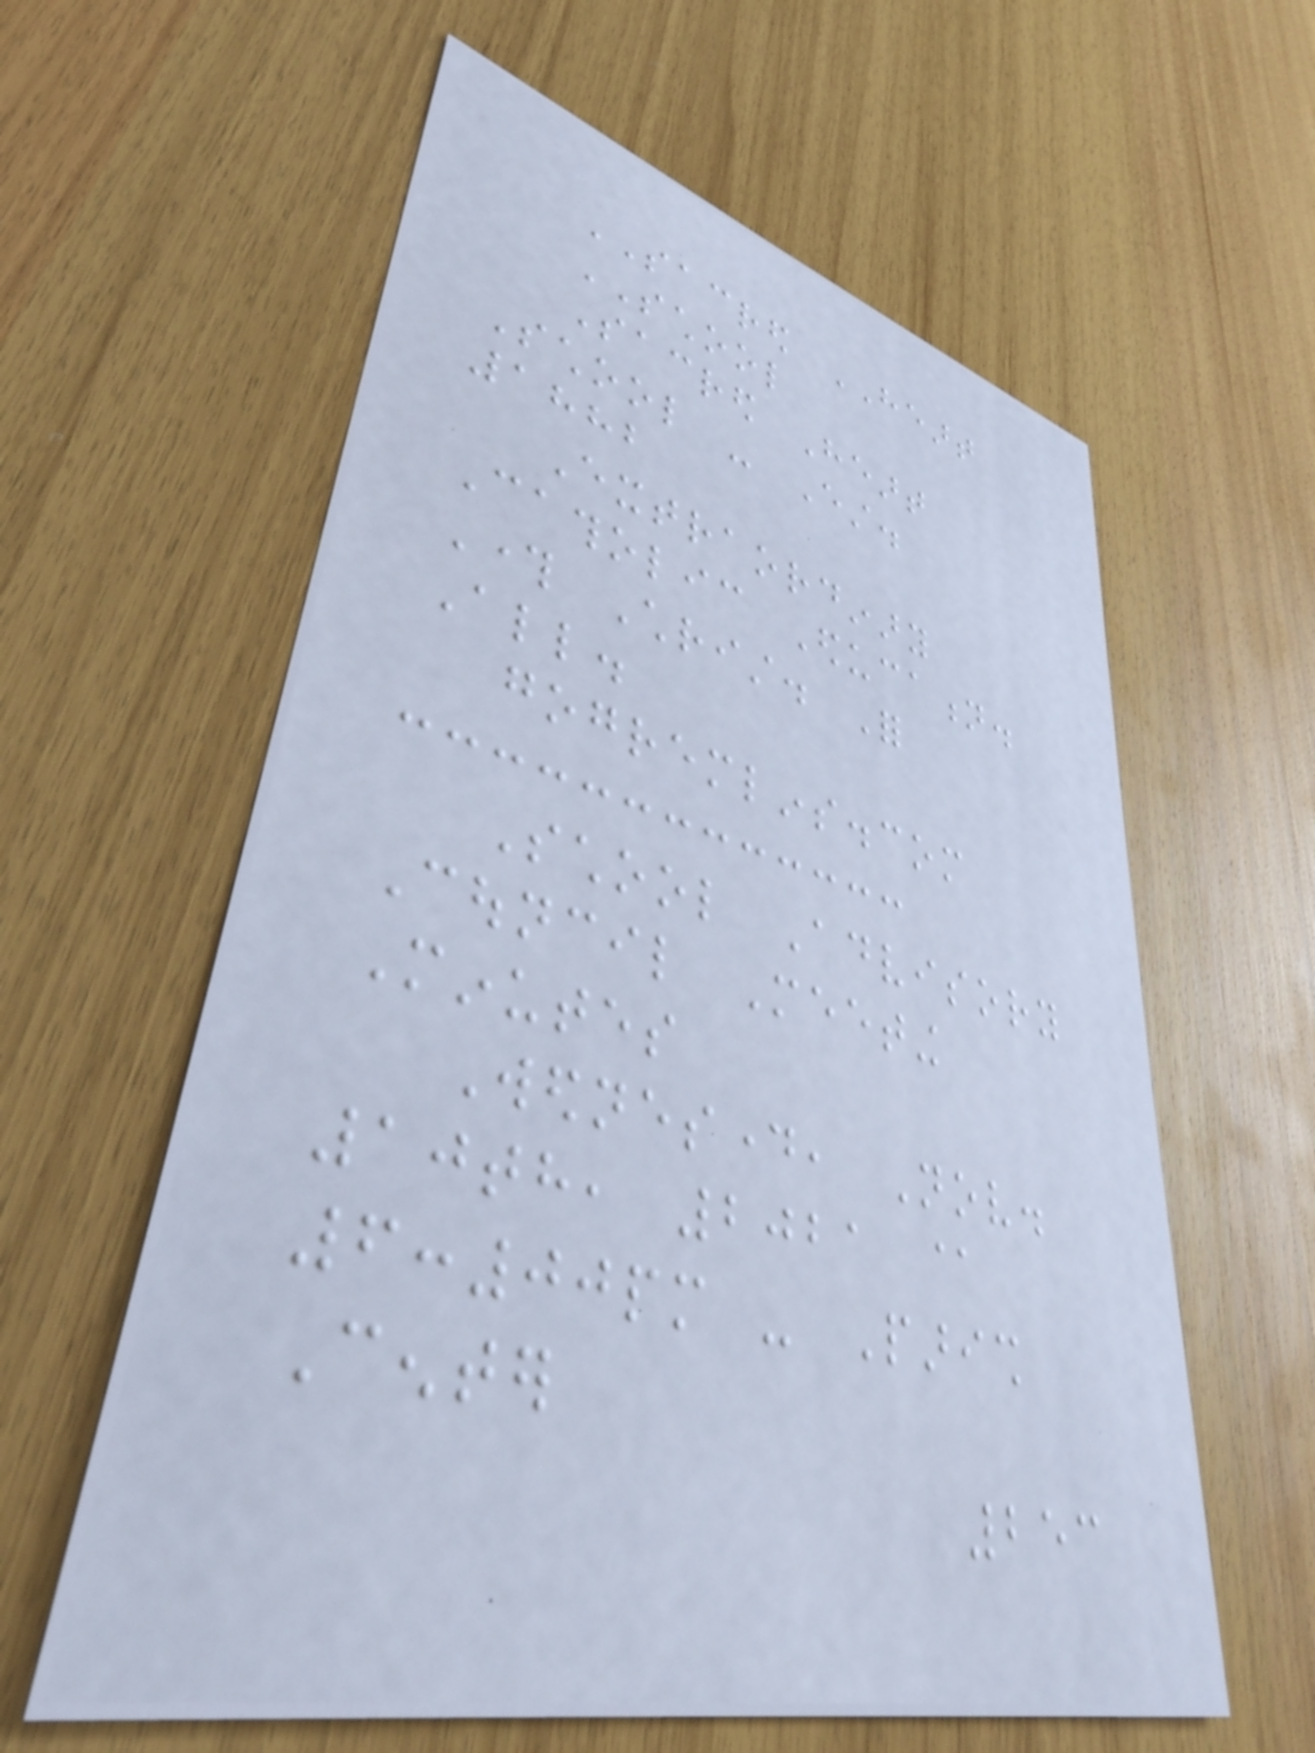SACRED HEART
SCHOOL
Sacred Heart
School - Est.
1882
Extraordinary
Catholic Education.
Through Christ. For
All.
gogremlins.com
School Advisory
Council Meeting
Minutes
Wednesday, Nov.
10th, 2021 @
6:00pm - Parish
Center
253
